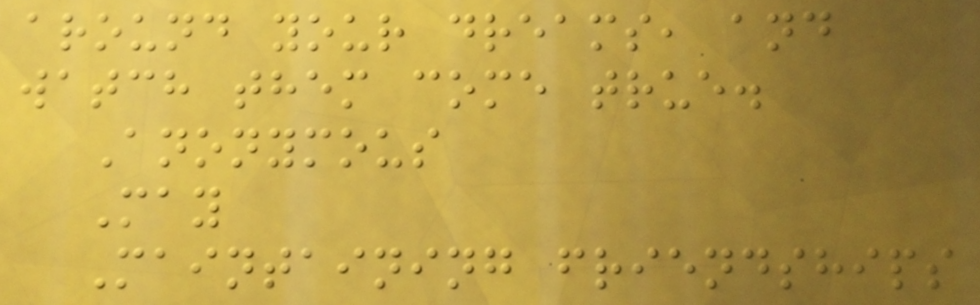around your dreams, and
watch them come true.
Anonymous
May
Maintaining friendships
